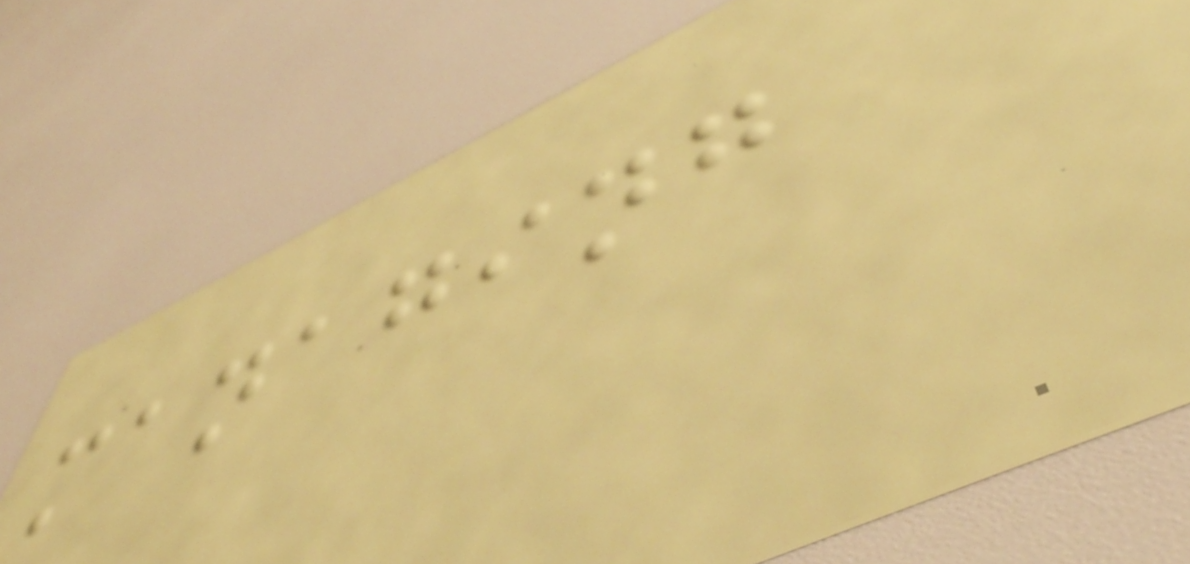managing
